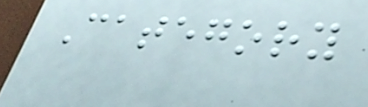Category
